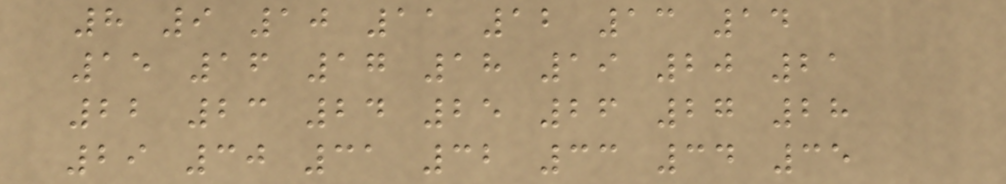8 9 10 11 12 13 14
15 16 17 18 19 20 21
22 23 24 25 26 27 28
29 30 31 32 33 34 35
